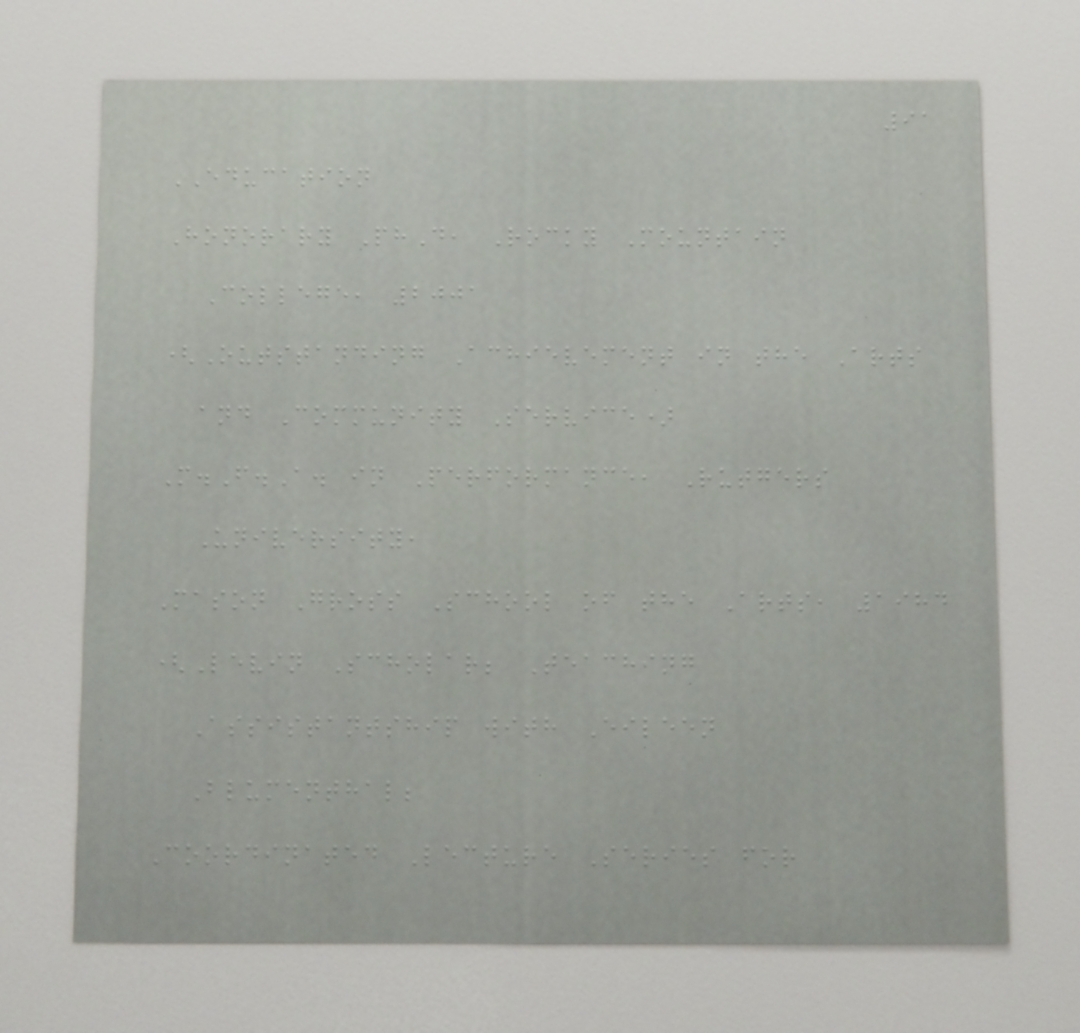91
EDUCATION
Honorary PhD, Rocky Mountain
College, 2001
(Outstanding Achievement in the Arts
and Community Service)
M.F.A. in Performance, Rutgers
University,
Mason Gross School of the Arts, 1984
(Levin Scholar; Teaching
Assistantship with Eileen
Blumenthal;
Coordinated Lecture Series for
